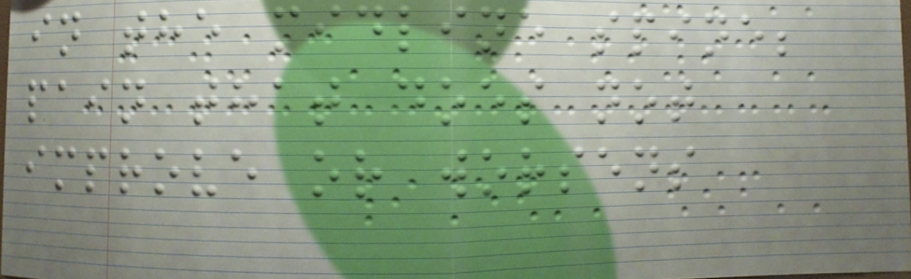in the midline spine;
pain that does not
improve or worsens
